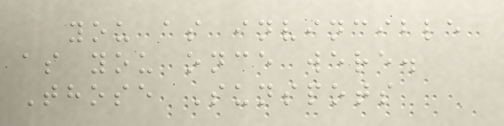you as invincible
as you once were.
Those Sunspots
